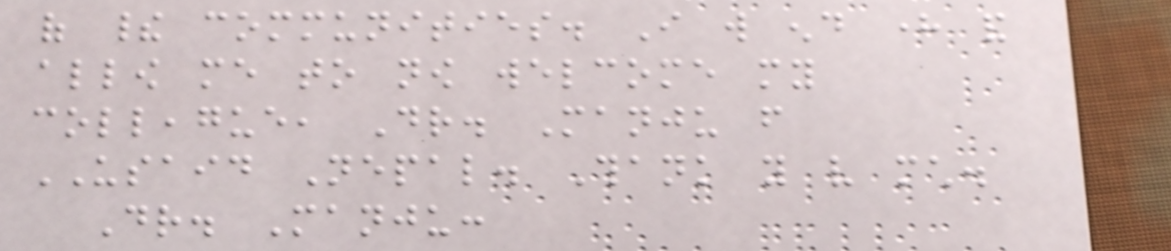of their communities. I will end here and
allow me to now welcome my
colleague, Dr. Manju from
USAID Nepal. Thank you very much.
Dr. Manju:
